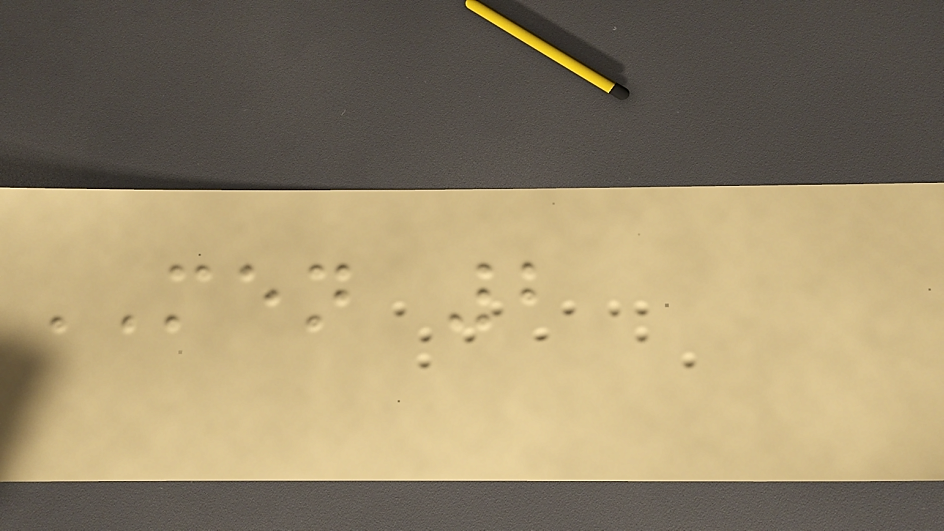MEN 2
